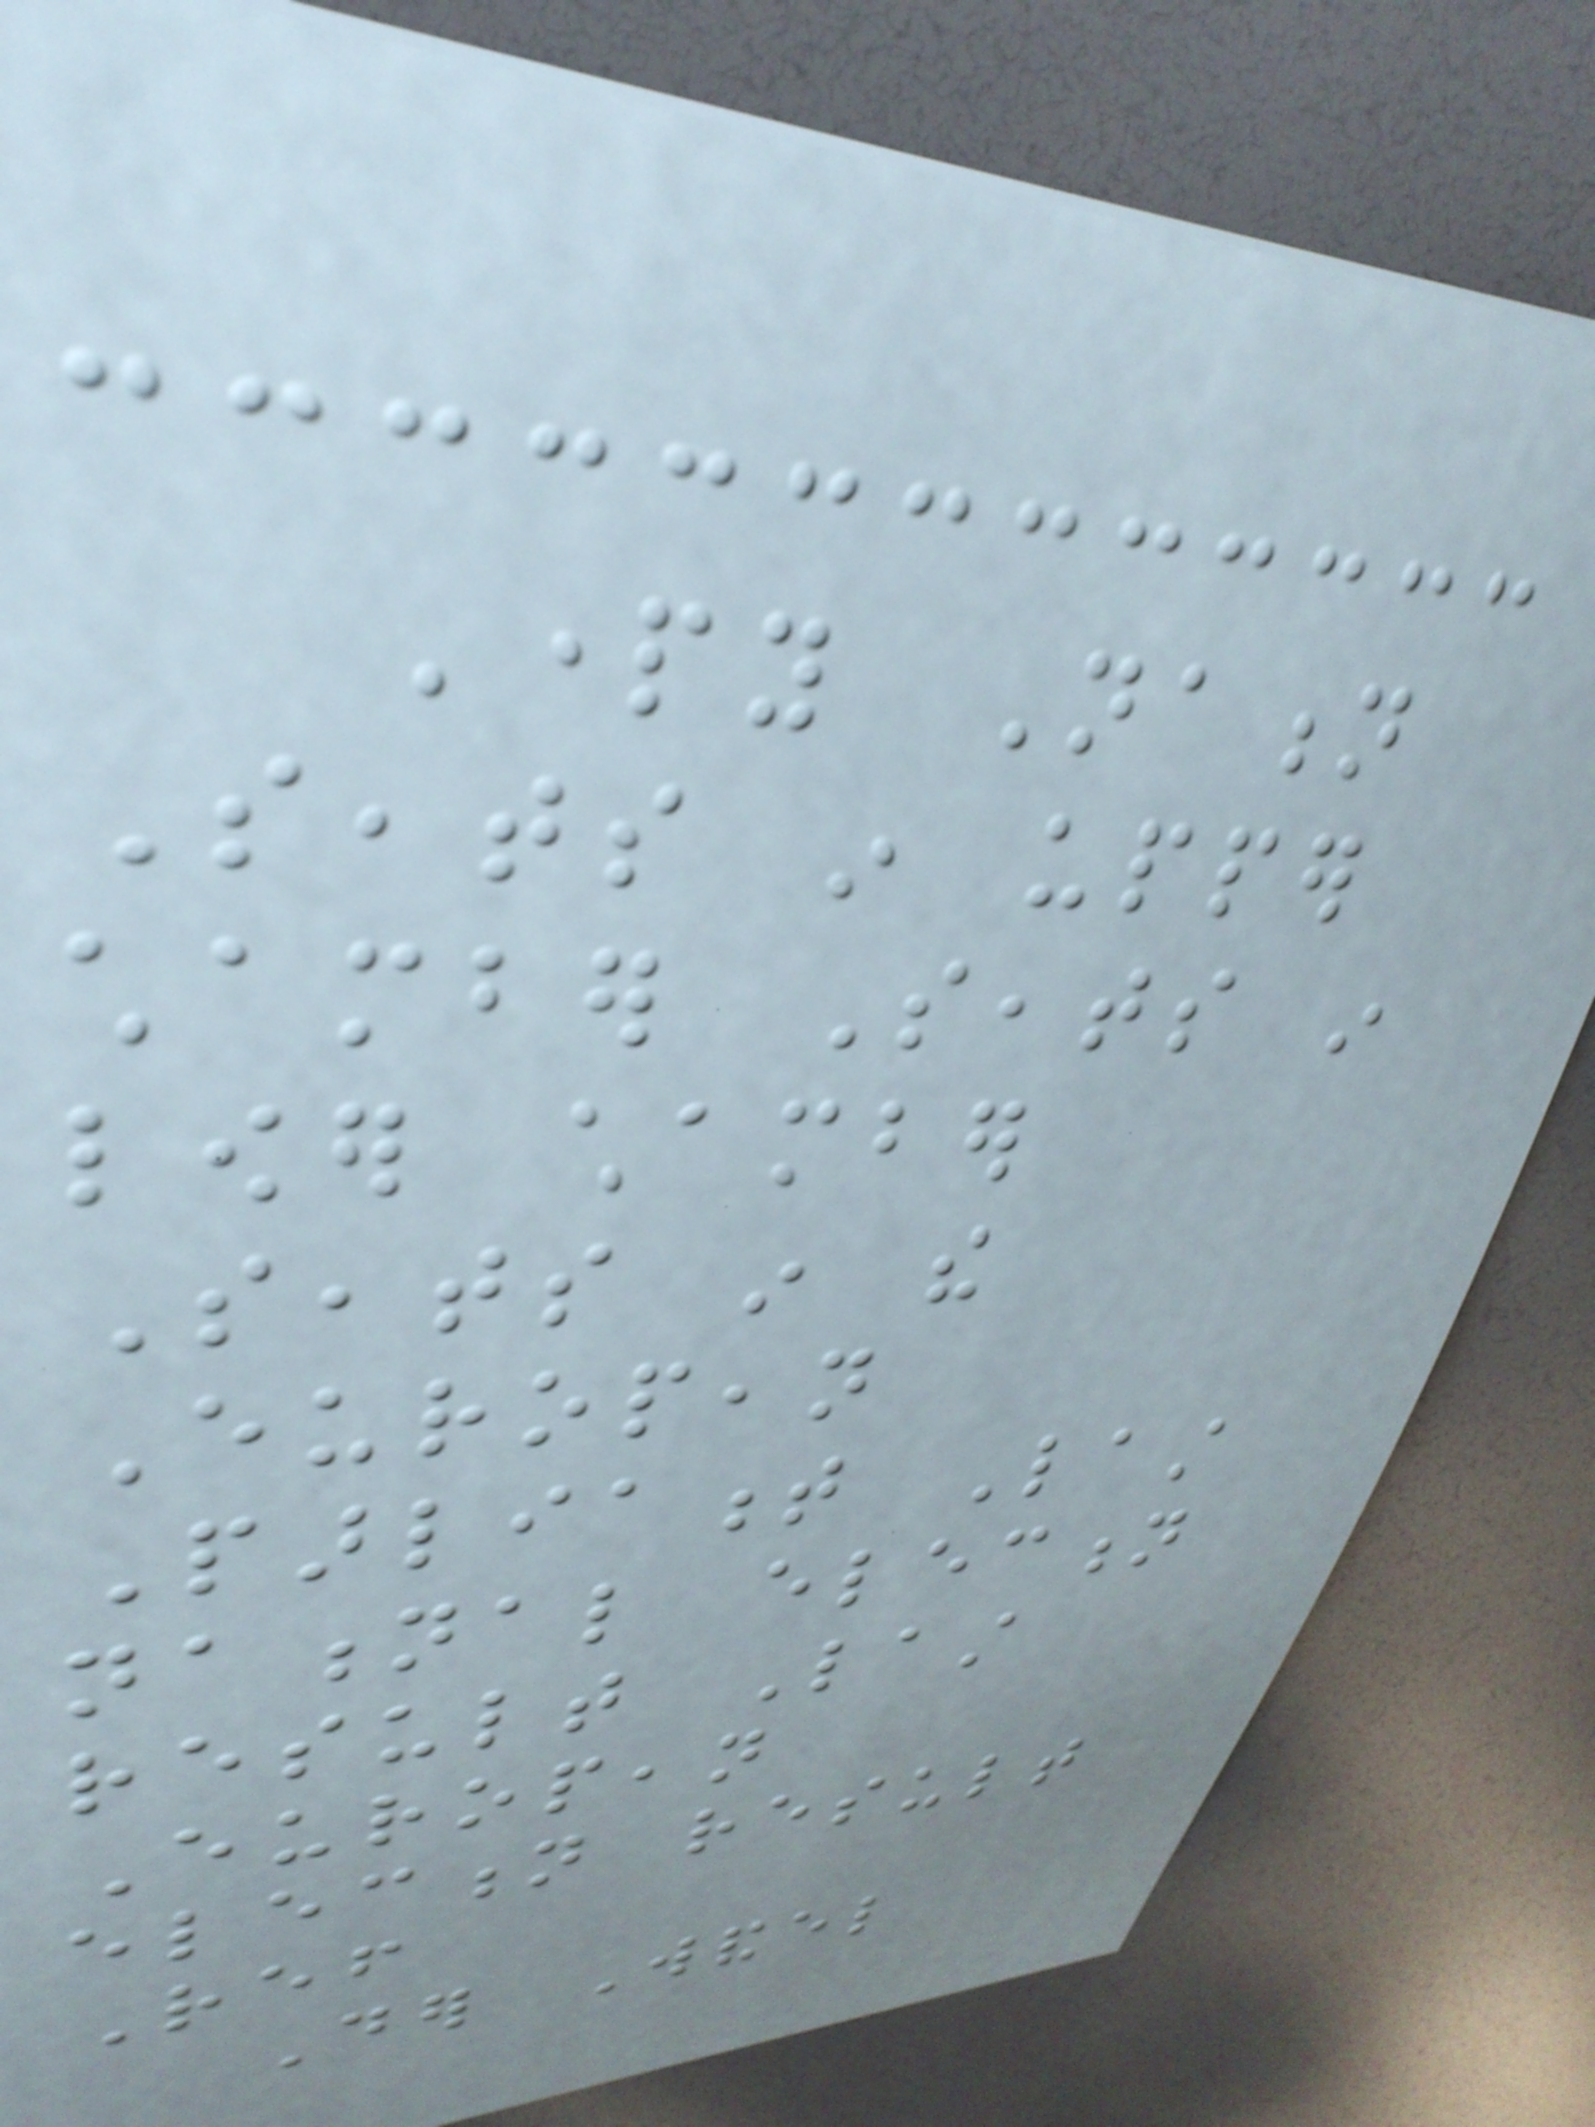Party Nation
Seats in upper
chamber Seats in
lower chamber
Seats in the
European
Parliament Last
national election
result Last
European
election result
Ref
Der Wandel
